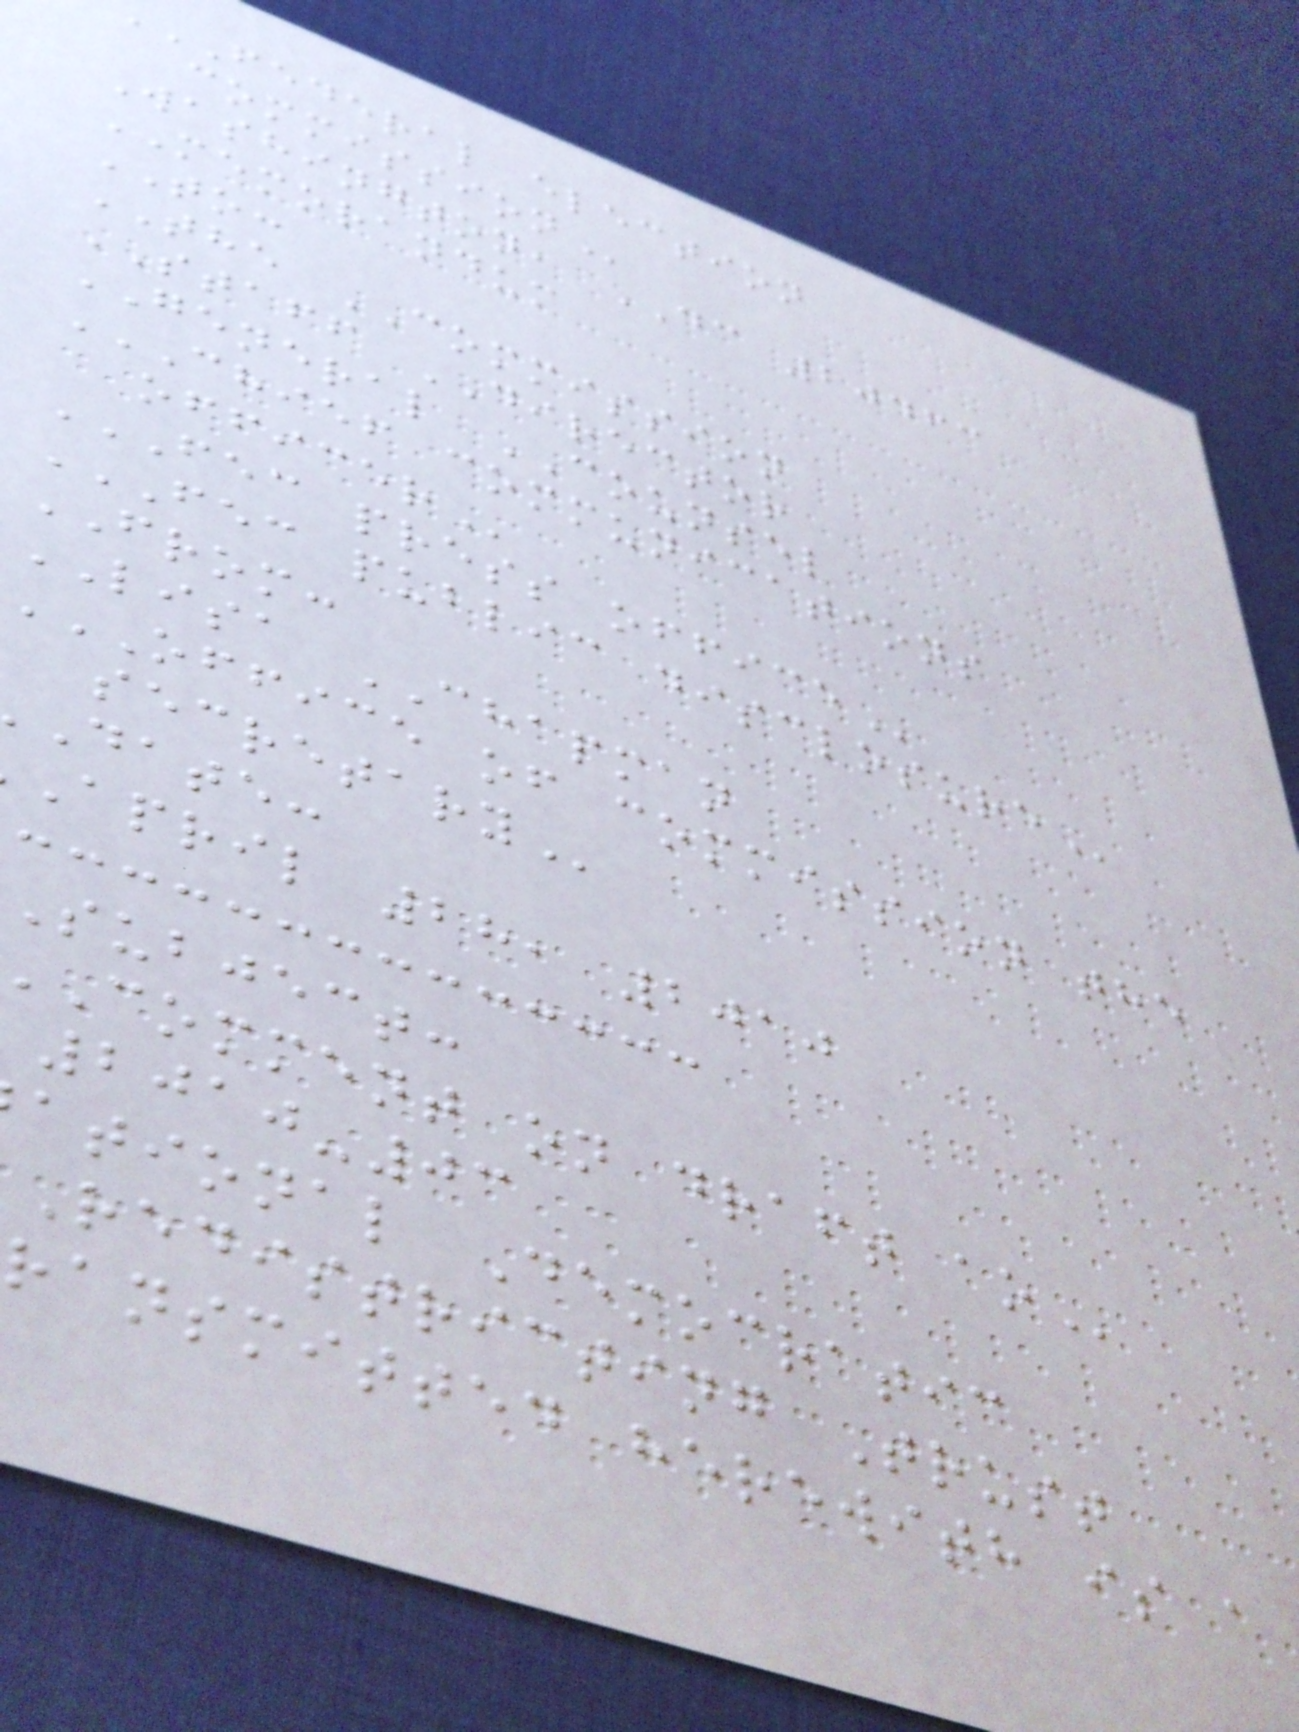FEDERAL election
Washington, DC 20463
MEMORANDUM
TO:
THE COMMISSION
STAFF DIRECTOR
GENERAL COUNSEL
CHIEF COMMUNICATIONS
FEC PRESS OFFICE
FEC PUBLIC DISCLOSURE
FROM:
LISA CHAPMAN
OFFICE OF COMMISSION THE
date:
april 28, 2010
subject:
comment on draft
2010-03
ational Democratic
Redistricting Trust
ransmitted herewith is a
